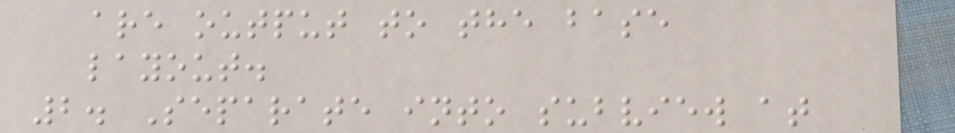are output to the base
layout.
2. Separate into subview at
